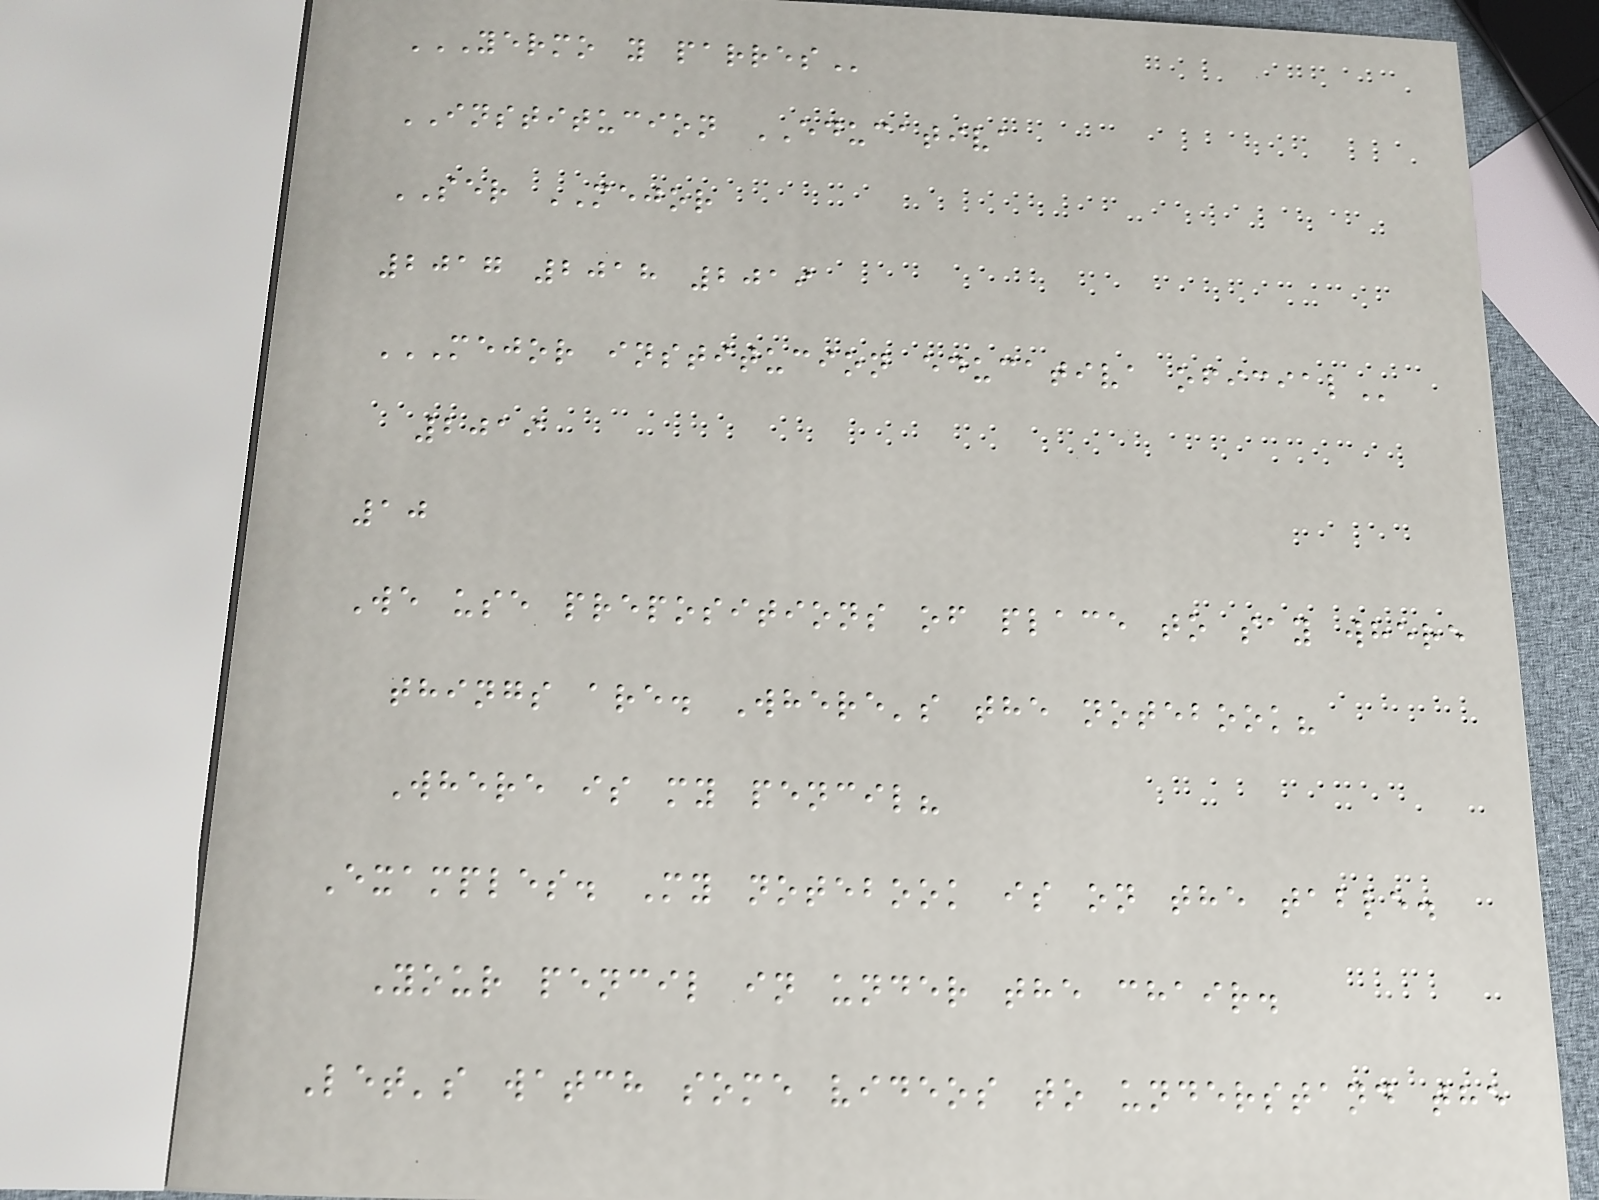YERMO Y PARRES
INSTITUCION EDUCATIVA
SER MEJOR
2017 2018 2019
MEJOR INSTITUCION EDUCATIVA OFICIAL
2019
10
We use prepositions of place to say where
things are. Where's the notebook?
Where is my pencil?
Examples. My notebook is on the table.
Your pencil in under the chair.
Let's watch some videos to understand the
